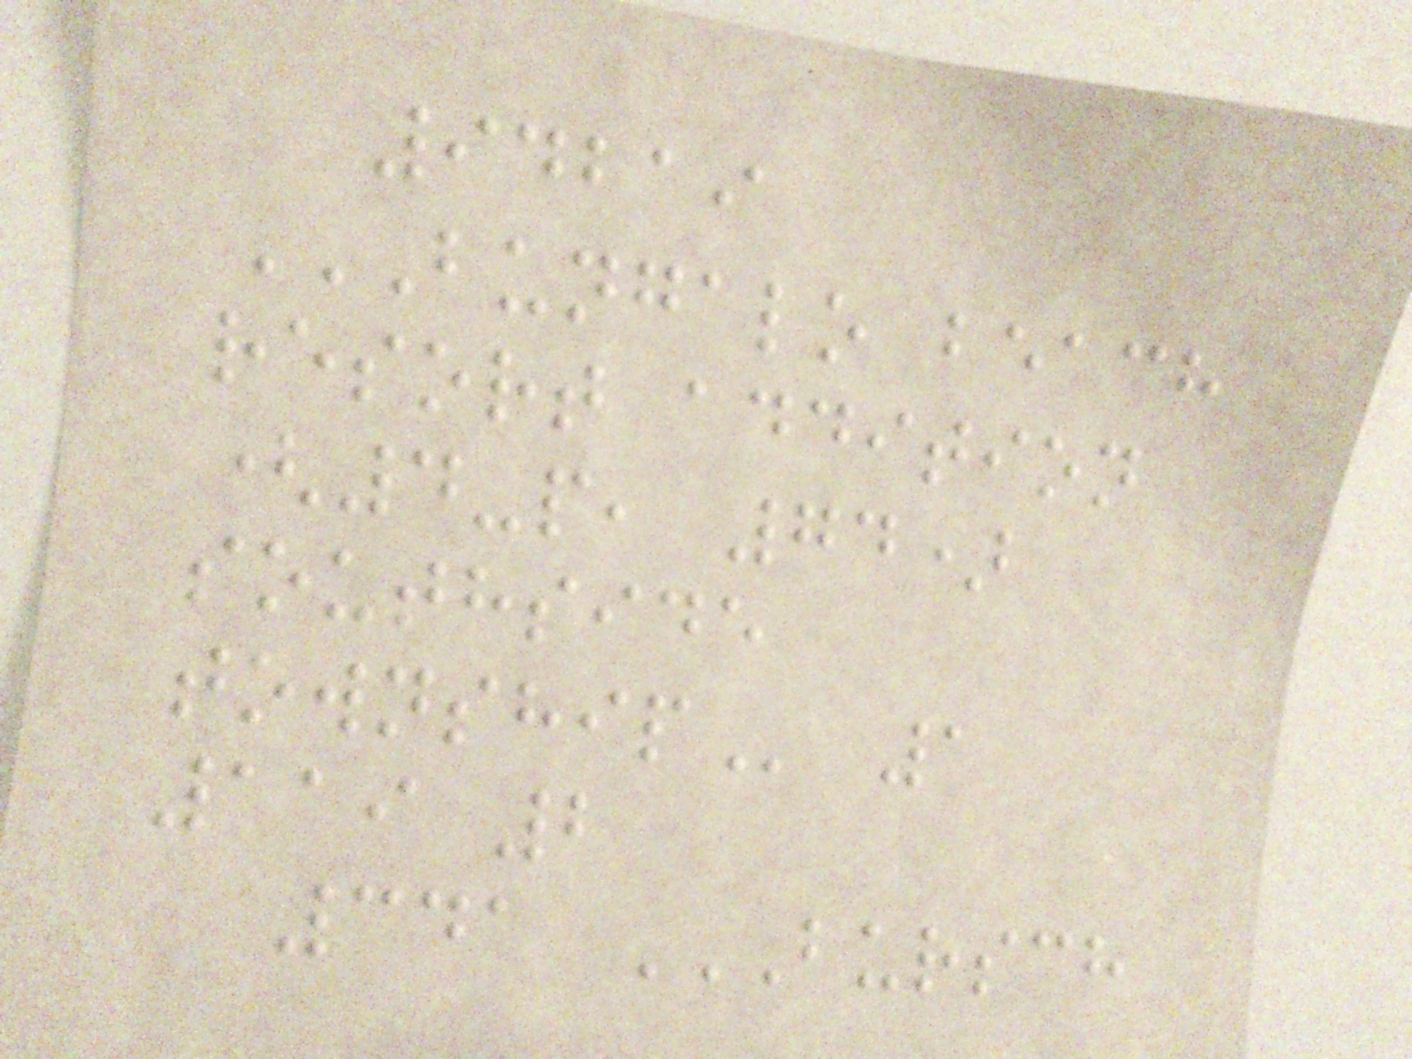94219
BUNGALO BEACH
RESORT ADDITION
(4-P, 74)
SOUTHSIDE
TOWNSHIP 1
119 2
341 BURSCH
